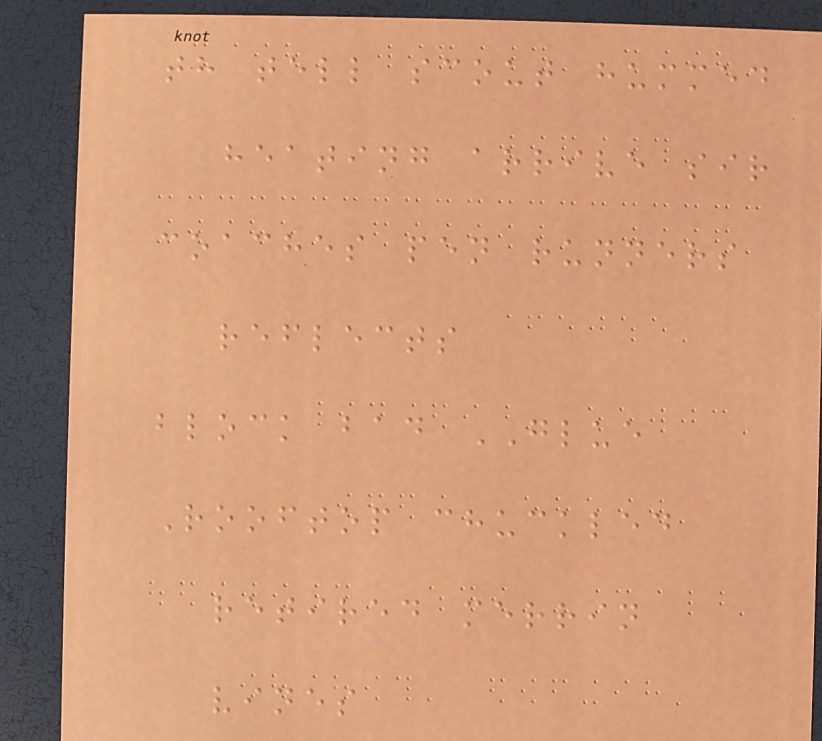th tell scout hummed
heating arrive sir
coaches pen runners
reflects
block bad GLUE
Rooftop chuckled
retired merrin
vines
